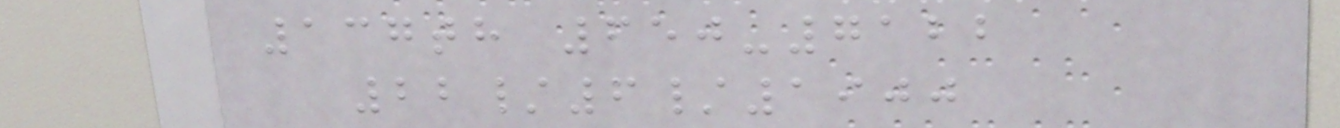137th 650-7122
22/6/1900
